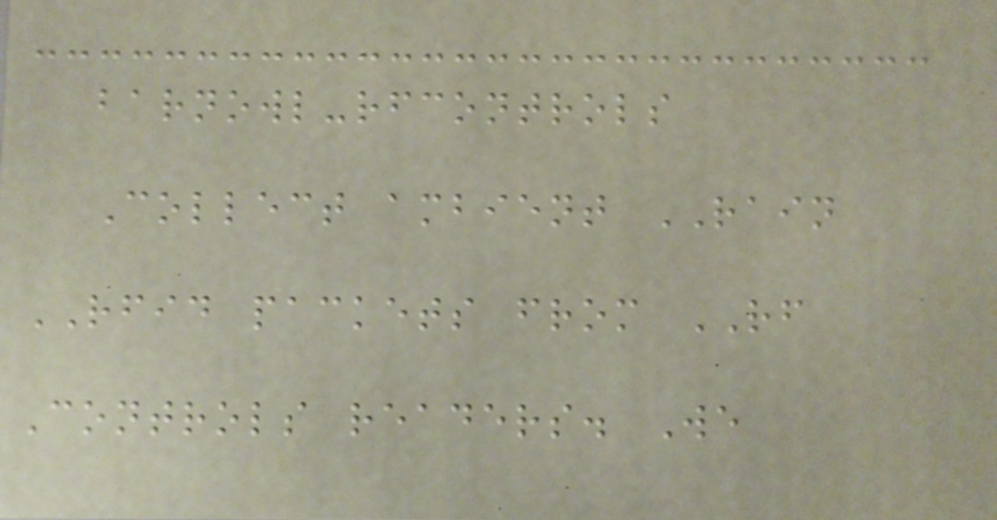barnowl-rfcontrols
Collect ambient RAIN
RFID packets from RF
Controls readers. We
